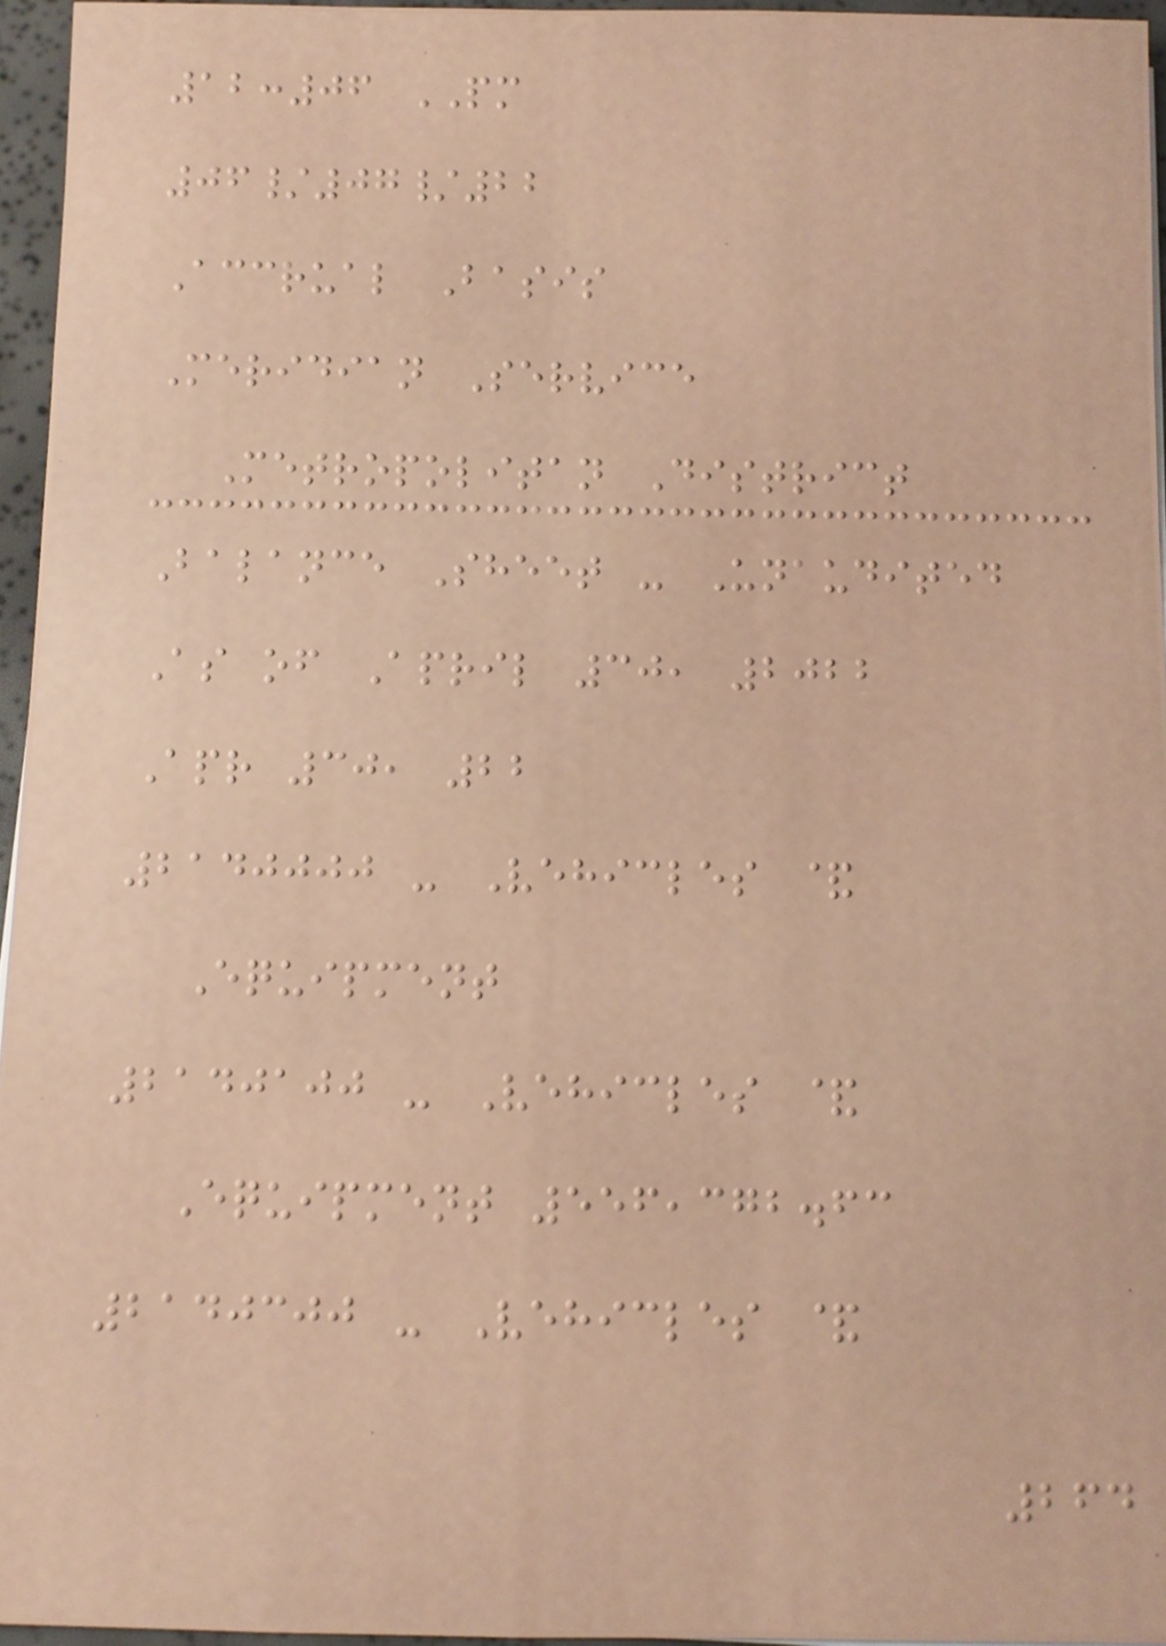12:06 PM
06/07/22
Accrual Basis
Meridian Service
Metropolitan District
Balance Sheet - Unaudited
As of April 30, 2022
Apr 30, 22
2140000 - Vehicles &
Equipment
2140100 - Vehicles &
Equipment 556,372.63
2140300 - Vehicles &
264
